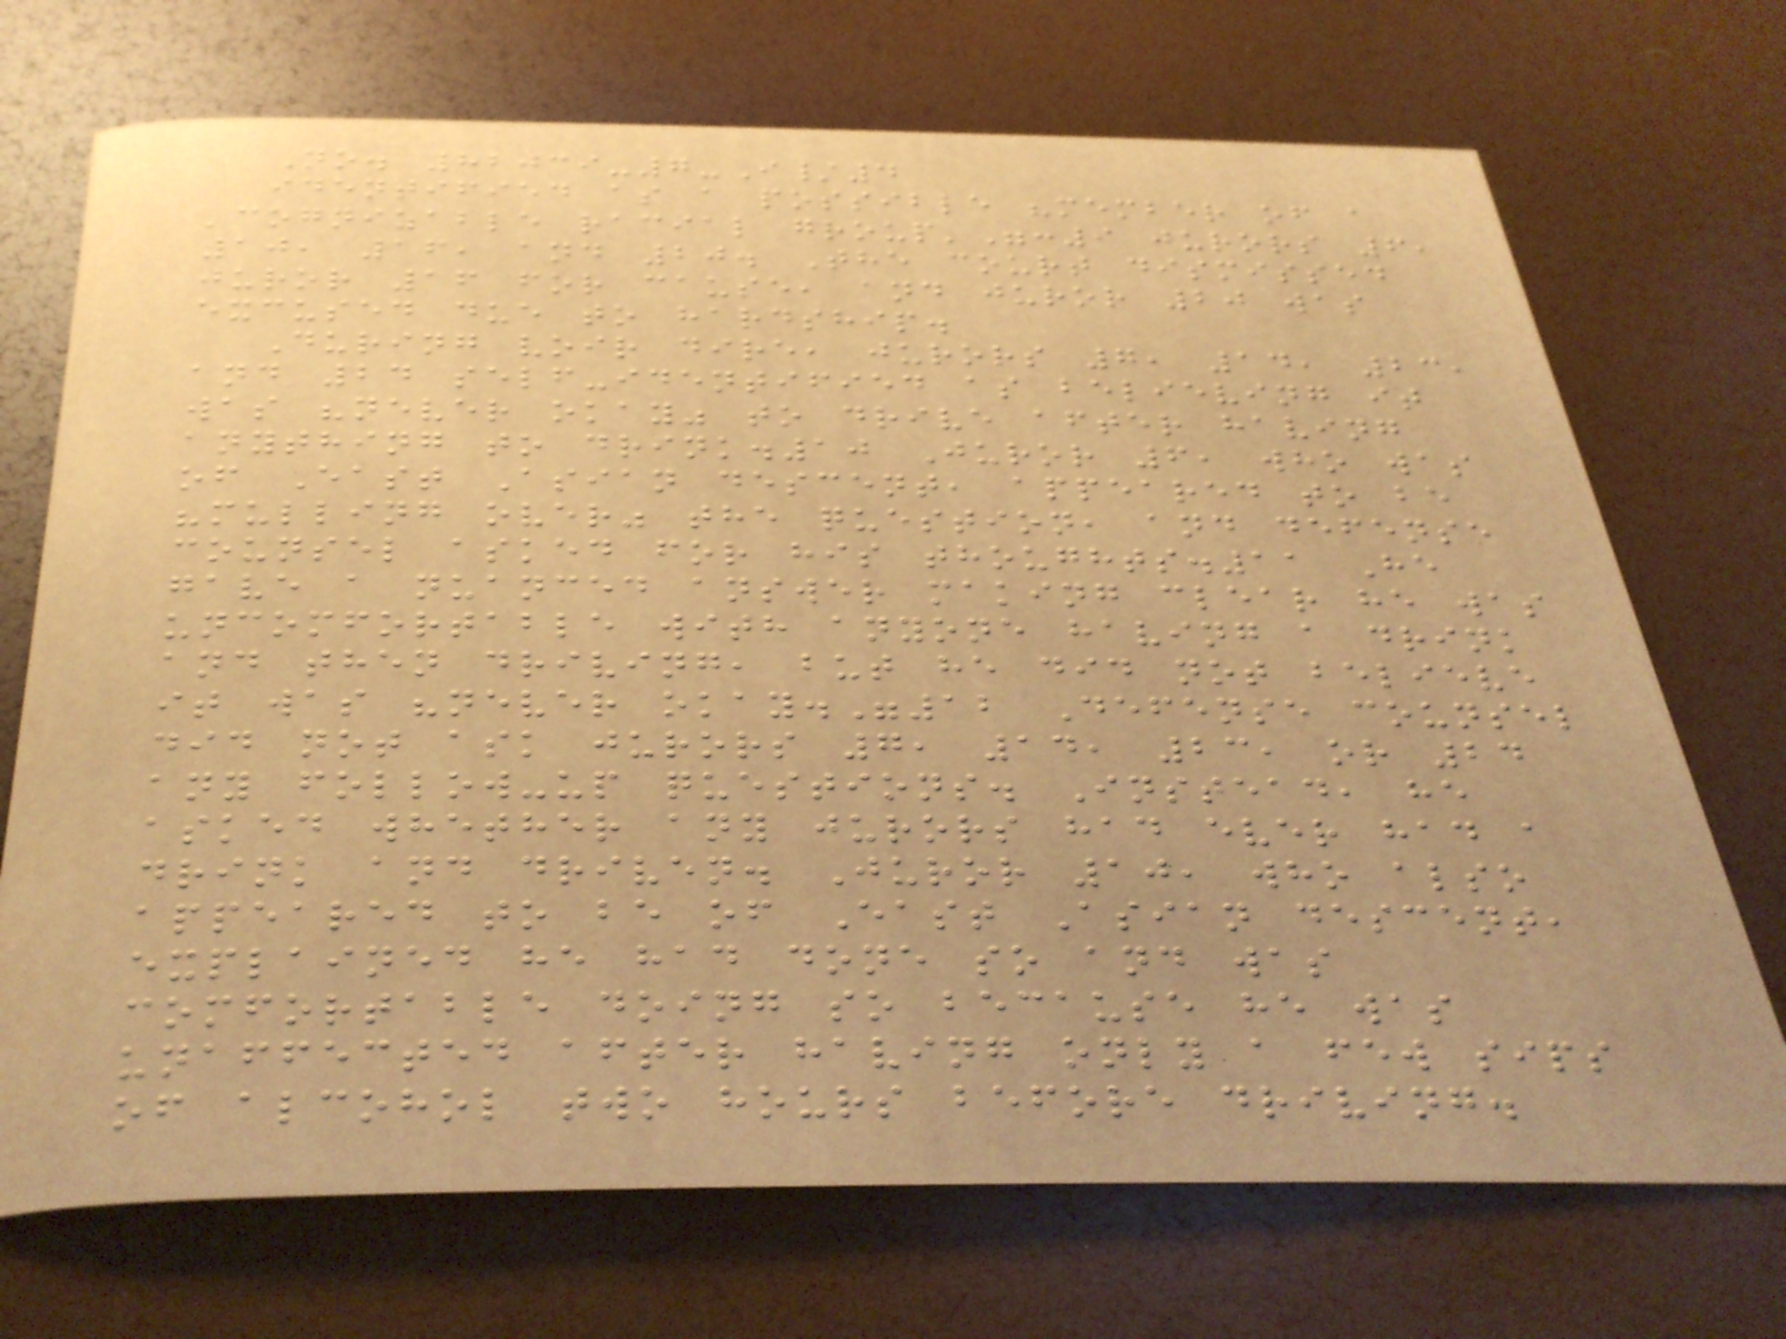No. 82039-7-I/4
identified as a possible "member of a
'cognizable racial group'":9 jurors 6,
10, 16, and 20. The court dismissed
juror 16 for cause, and juror 20 was
excused due to hardship.
During voir dire, jurors 7, 14, 23,
and 24 self-identified as believing it
was "never okay" to drive after having
anything to drink.10 Juror 6, who was
of East Asian descent, appeared to be
"mulling over" the question, and defense
counsel asked for his thoughts.11 He
gave a nuanced answer making clear he was
uncomfortable with anyone having a drink
and then driving, but he did not believe
it was "never okay."12 Defense counsel
did not ask jurors 7, 14, 23, or 24
any follow-up questions. Instead, he
asked whether any jurors had ever had a
drink and driven. Juror 10, who also
appeared to be of East Asian descent,
explained he had done so and was
comfortable doing so because he was
unaffected after having only a few sips
of alcohol two hours before driving.
